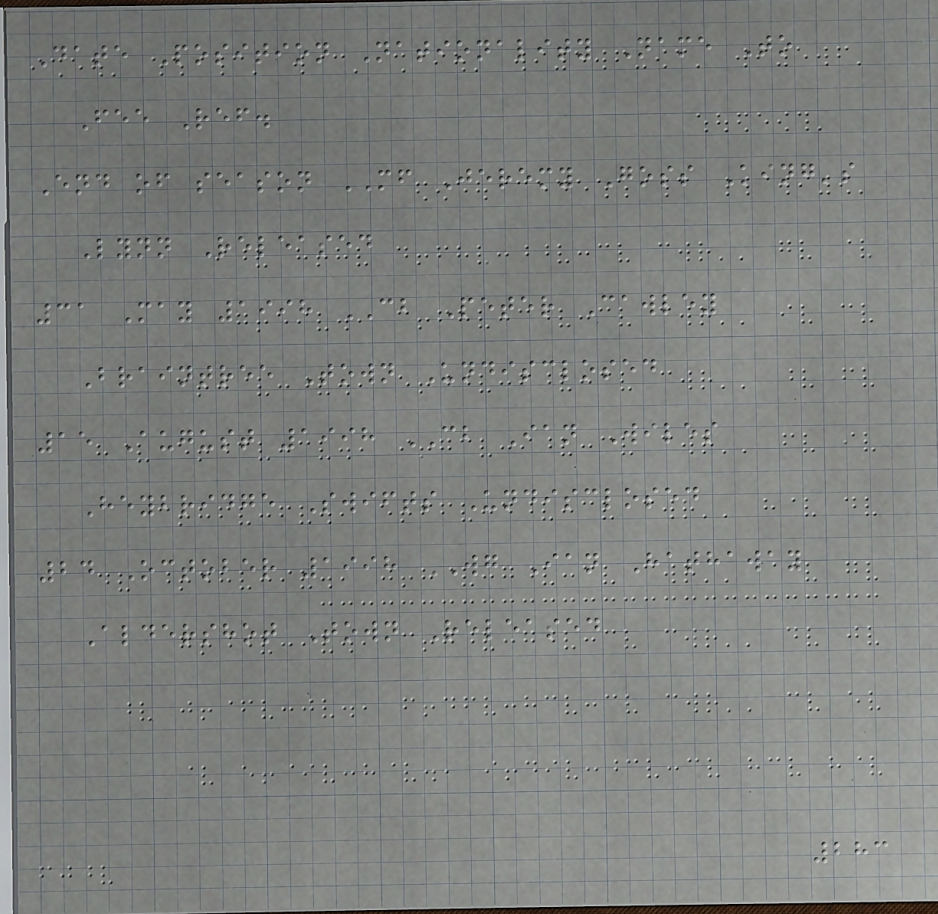Date Position Nationality Name To
Fee Ref.
End of season MF Jeremy Goss King's
Lynn Released
31 May 1998 CB Peter Cawley
Braintree Town Undisclosed
15 August 1998 CB Ian Wiles
Heybridge Swifts Undisclosed
24 October 1998 WG Ian Hathaway
Aldershot Town Released
283
